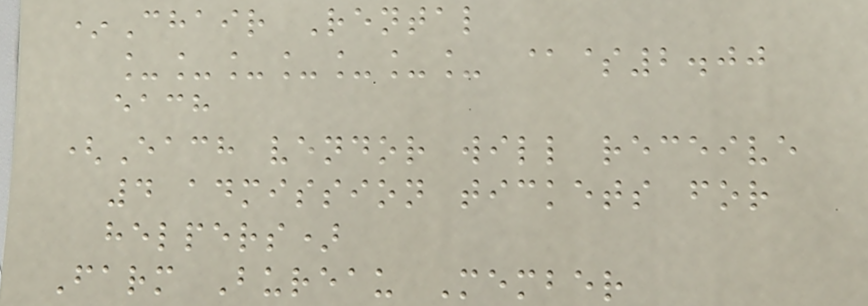*Chair Rental
_______ @$2.00
each
(Each vendor will receive
4 admission tickets for
helpers)
Farm Bureau Member
